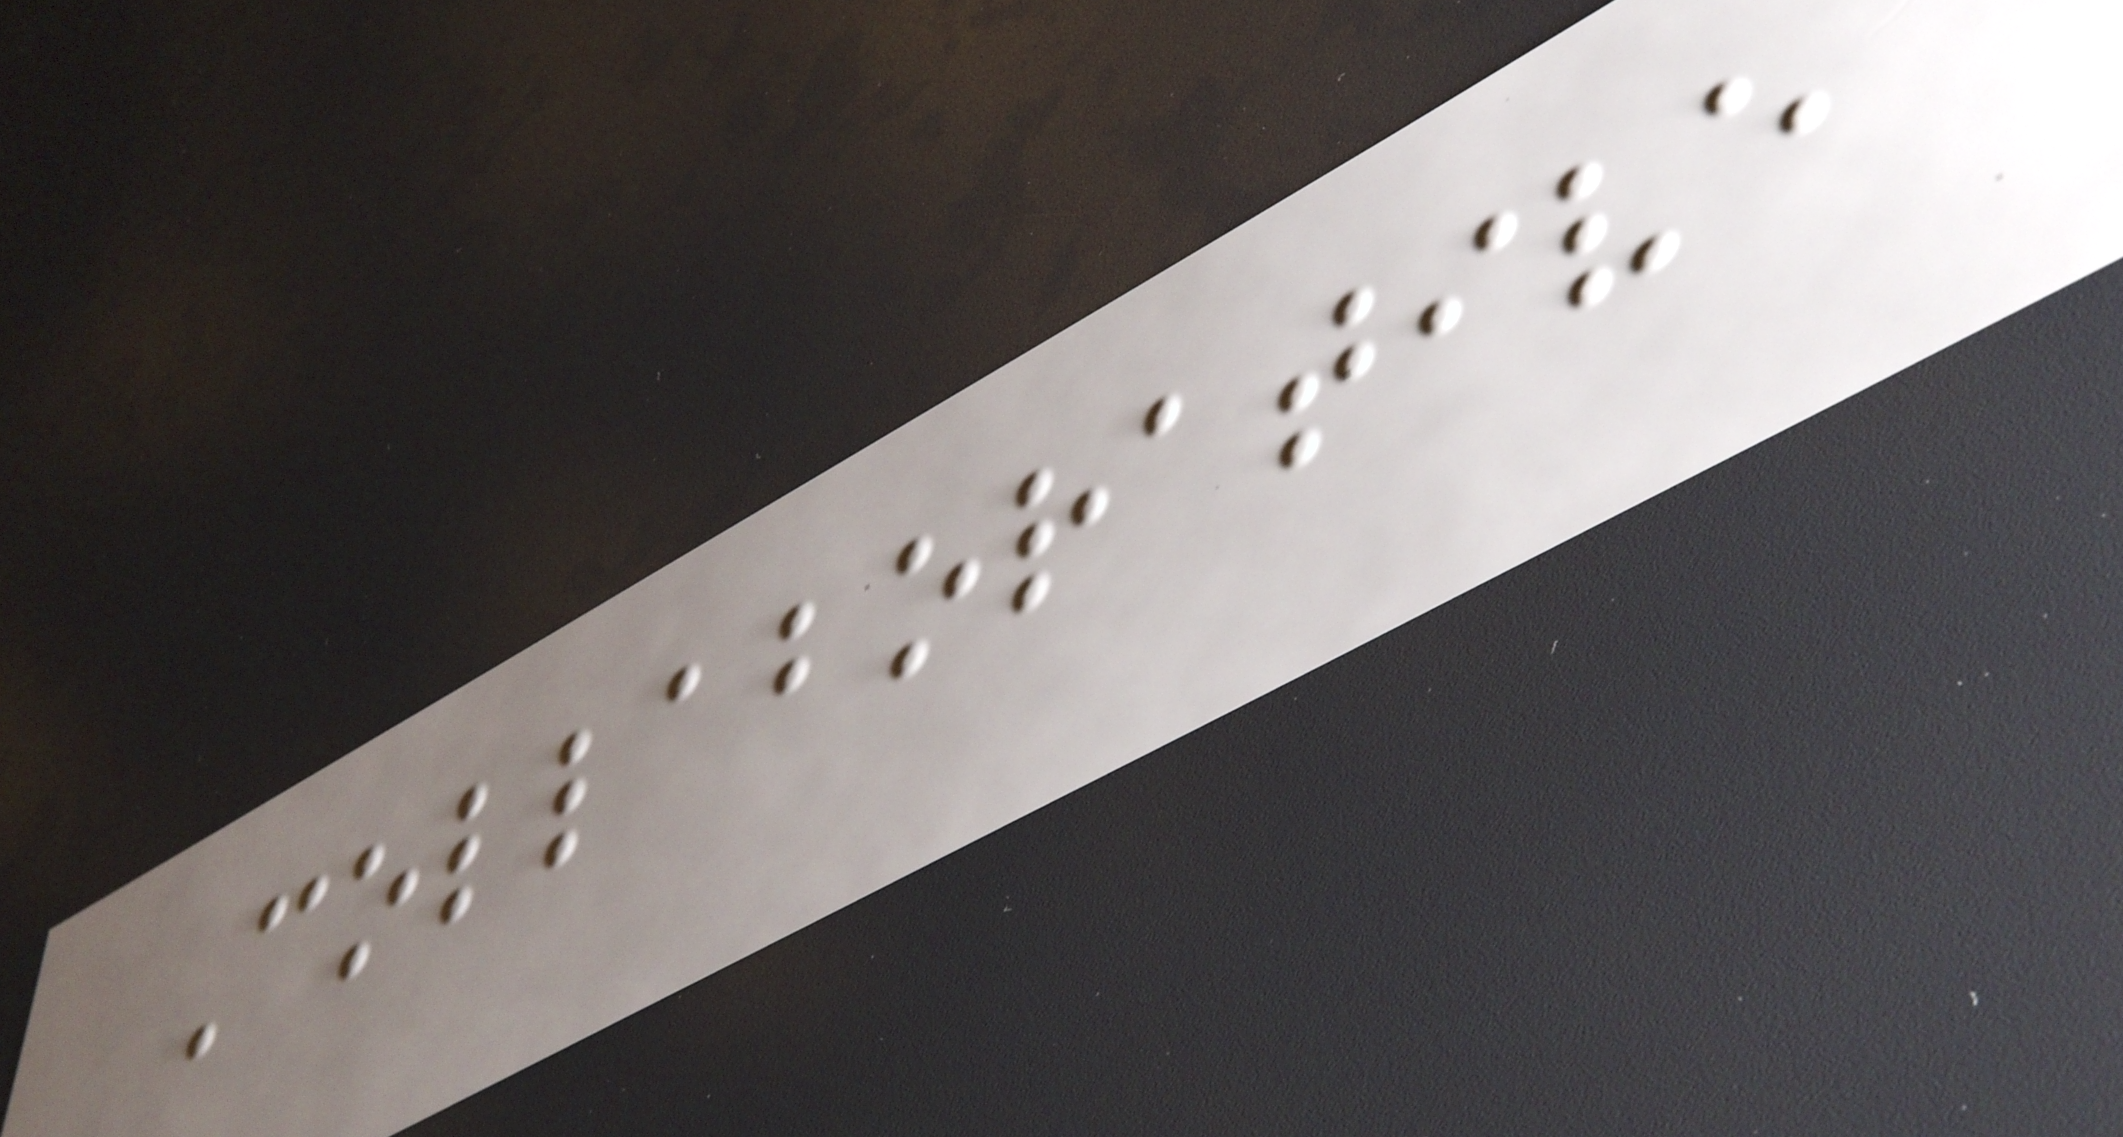Collaborative
